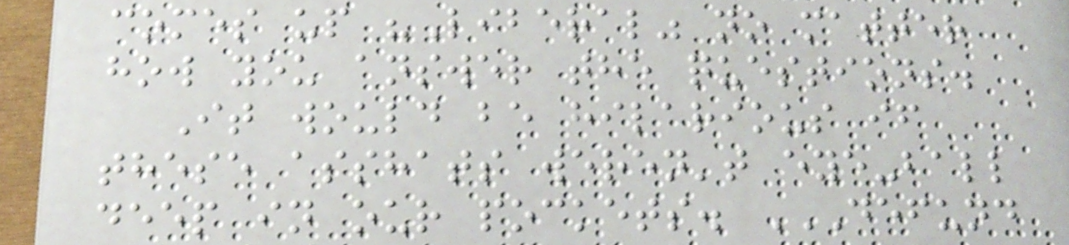comes up "Liberal" no matter
how you answer the questions.
It would be hilarious if
these asshats weren't eye-ball
deep in our pockets. DEFUND
